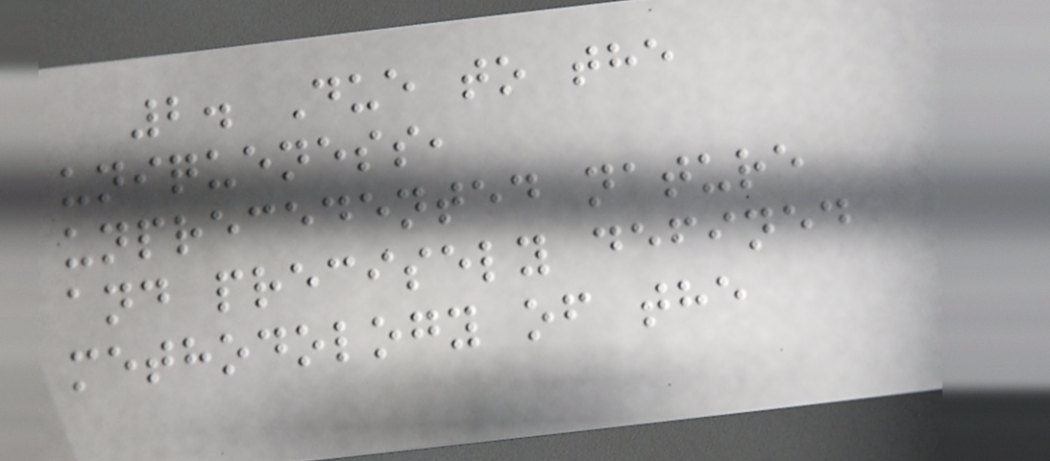2. Due to the
uniqueness,
unprecedented nature
and precisely defined
methodology of the
